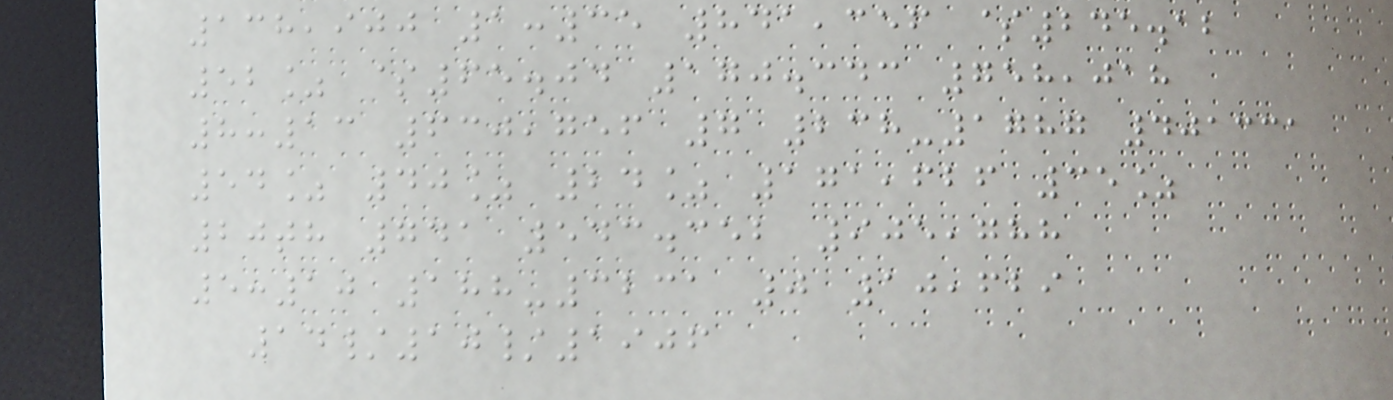138,900 1:35 841,356 $245.12
52% $65.04 170.343 758,018
8:13 630,756 7 238-1787 401331
54% 40% 24% 171,626 35%
20th 741 543.352 905,788
5:10 188-3231 0 10,629
14/10/1906
